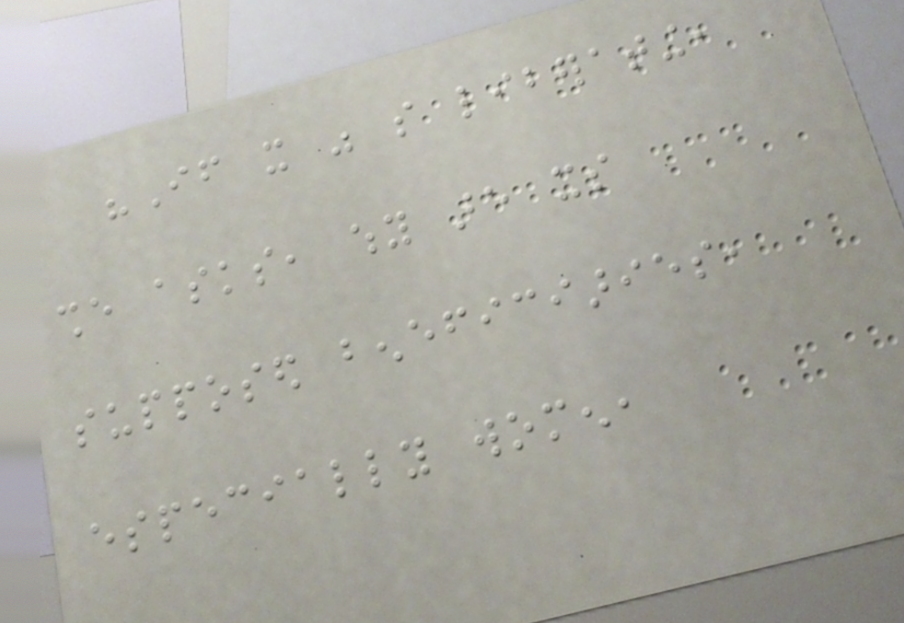"If it was so liberating,
she asks, why are its
supposed beneficiaries,
especially women,
